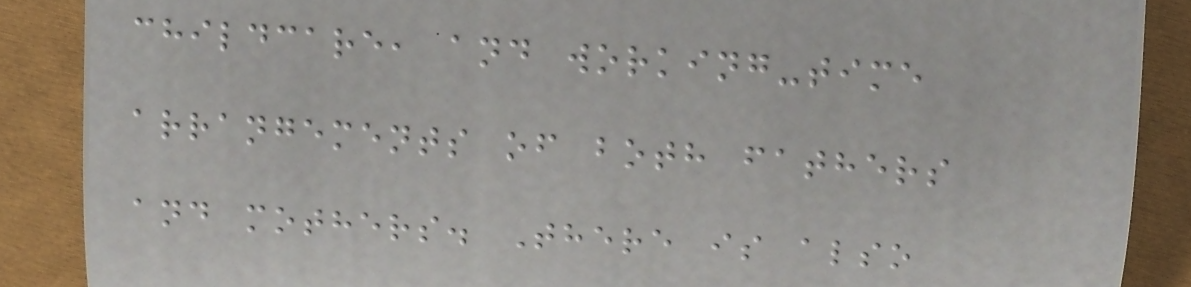childcare, and working-time
arrangements of both fathers
and mothers. There is also
